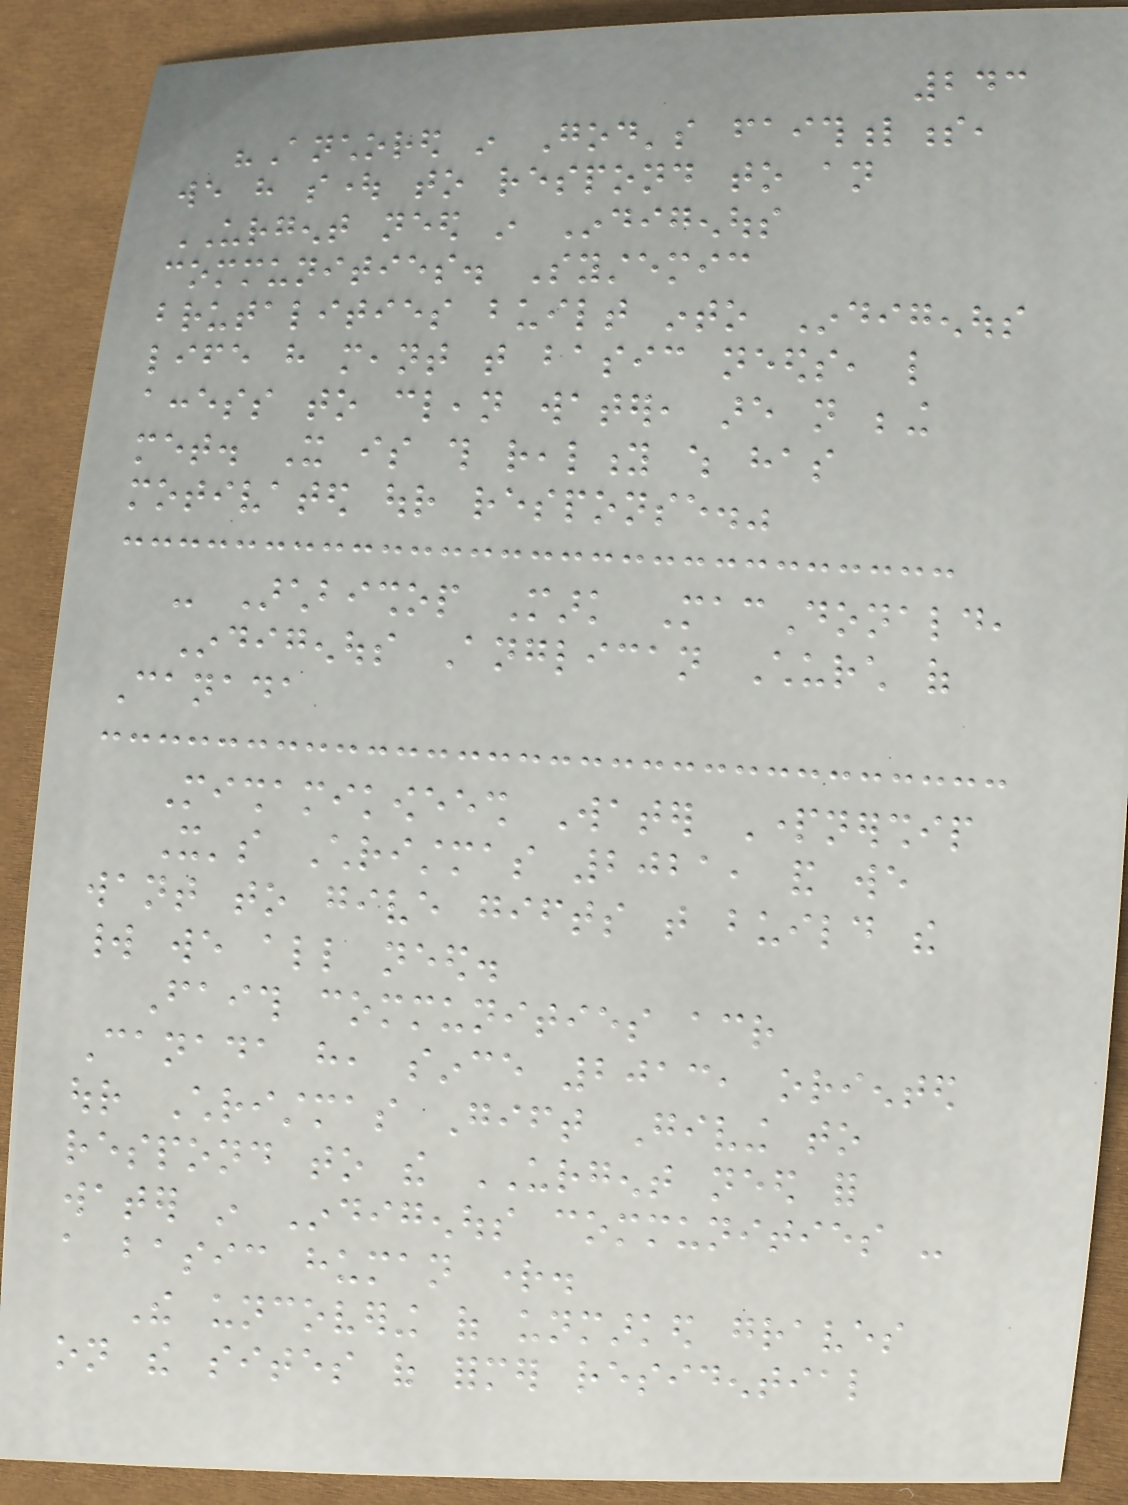243
"Anchored in God's faithfulness,
we have sought to respond to an
URGENT need in Indigenous
communities. Systemic
brutalities built into Indigenous
life have meant that basic needs, like
access to clean water, are not being
met. It is this reality which has
motivated our response."
- Archbishop Mark MacDonald,
Indigenous Anglican Church of
Canada
Mishamikoweesh Water Partnership
It's Christmas 2021, and we
want to give gifts that build the
world we all need.
Faith communities across
Canada have, since 2013, oriented
our Christmas Gift Giving to
respond to the URGENT need for
water in Indigenous communities -
a basic human right.
The uncovering of unmarked graves
on the sites of former residential
